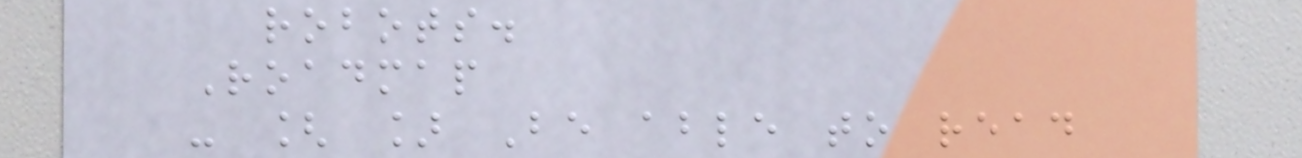robots.
Roadmap
- [ ] Be able to read
